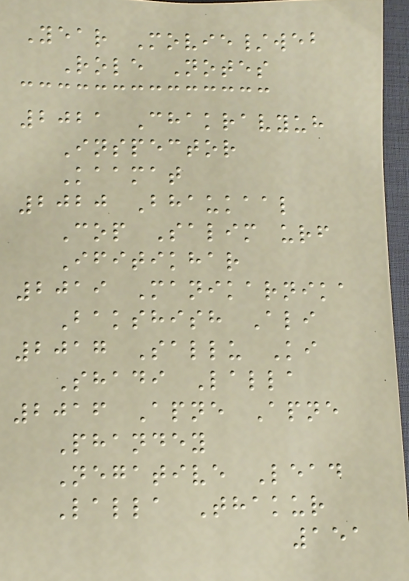Year Movie/web
Role Notes
2021 Chakravyuh
Inspector
Kaamat
2020 Bhaukaal
Cop Salim urf
Ifitikhar
2019 Manikarnika
Bakshish Ali
2017 Sallu Ki
Shadi Lalla
2016 Apne Apne
Phandey
Negative Lead
Lalla Thakur
151
